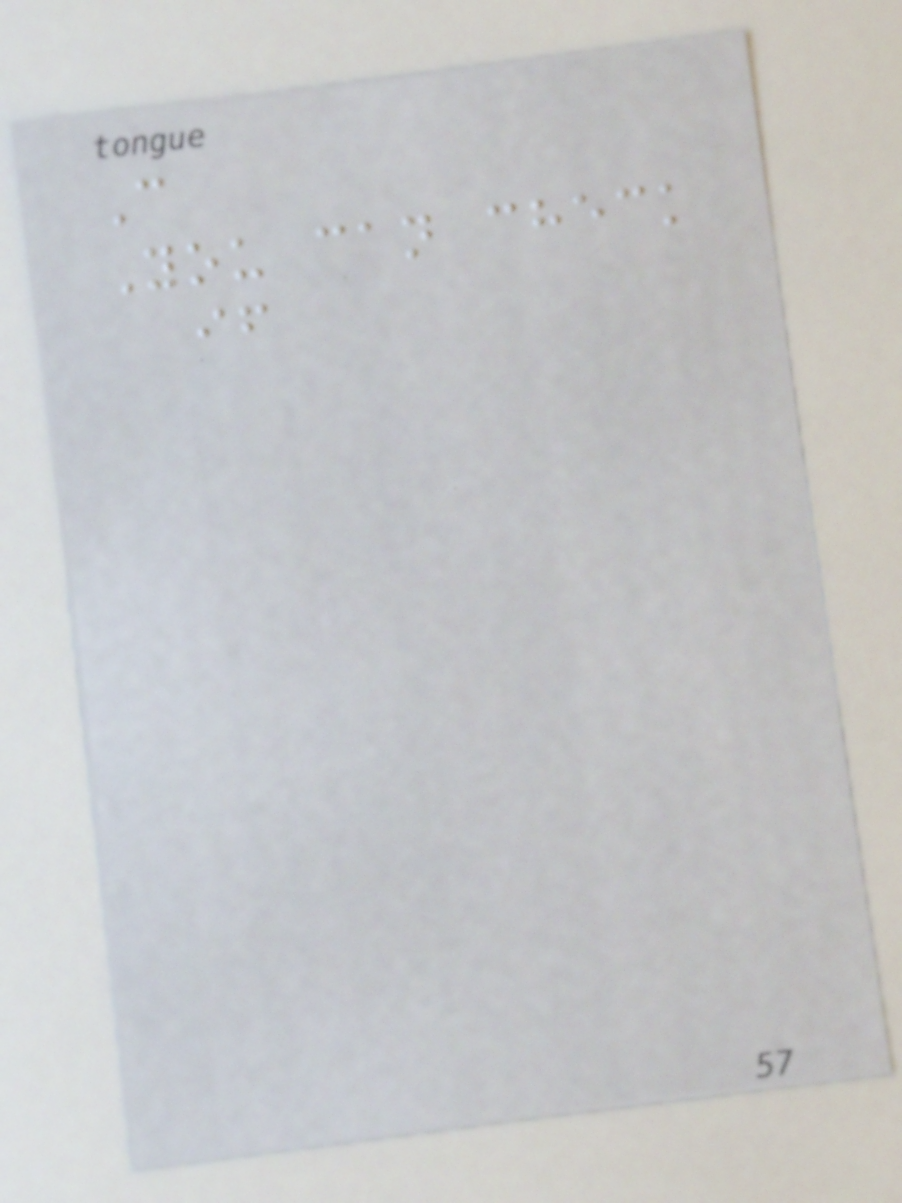C
You can check
if
